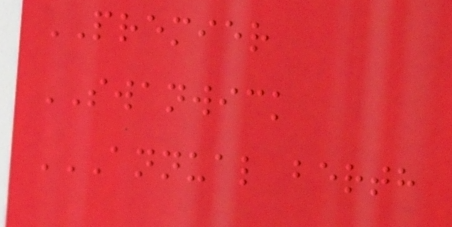PREMIER
SWANWICK
ANNUAL BERTH
